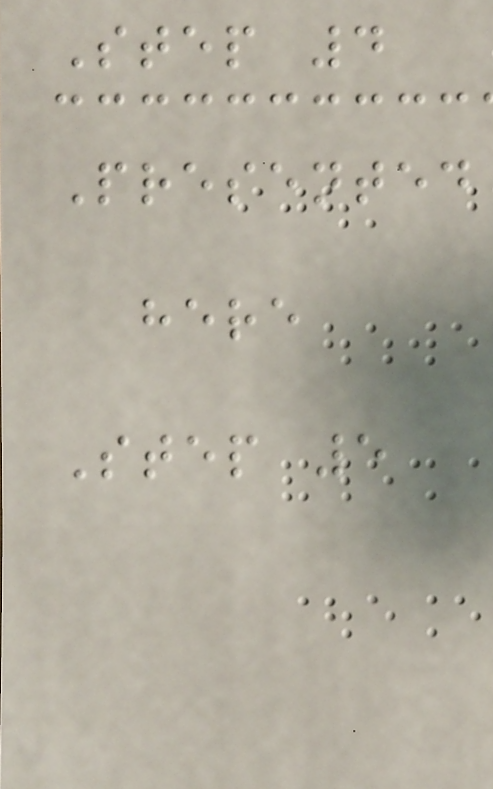Step 4
Presented
here
Step 5
